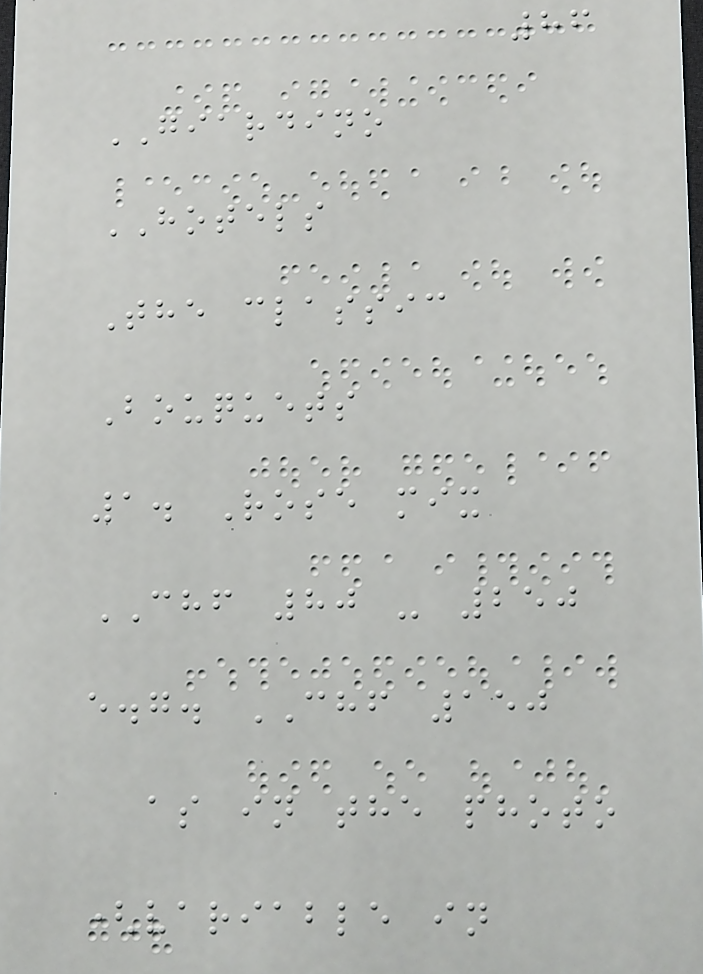86
GIARDINO
HOTELS
The classic
Bouquets
1. Rose mix
CHF 80 - 250
e.g. CHF 150
as in the photo
(variable in
